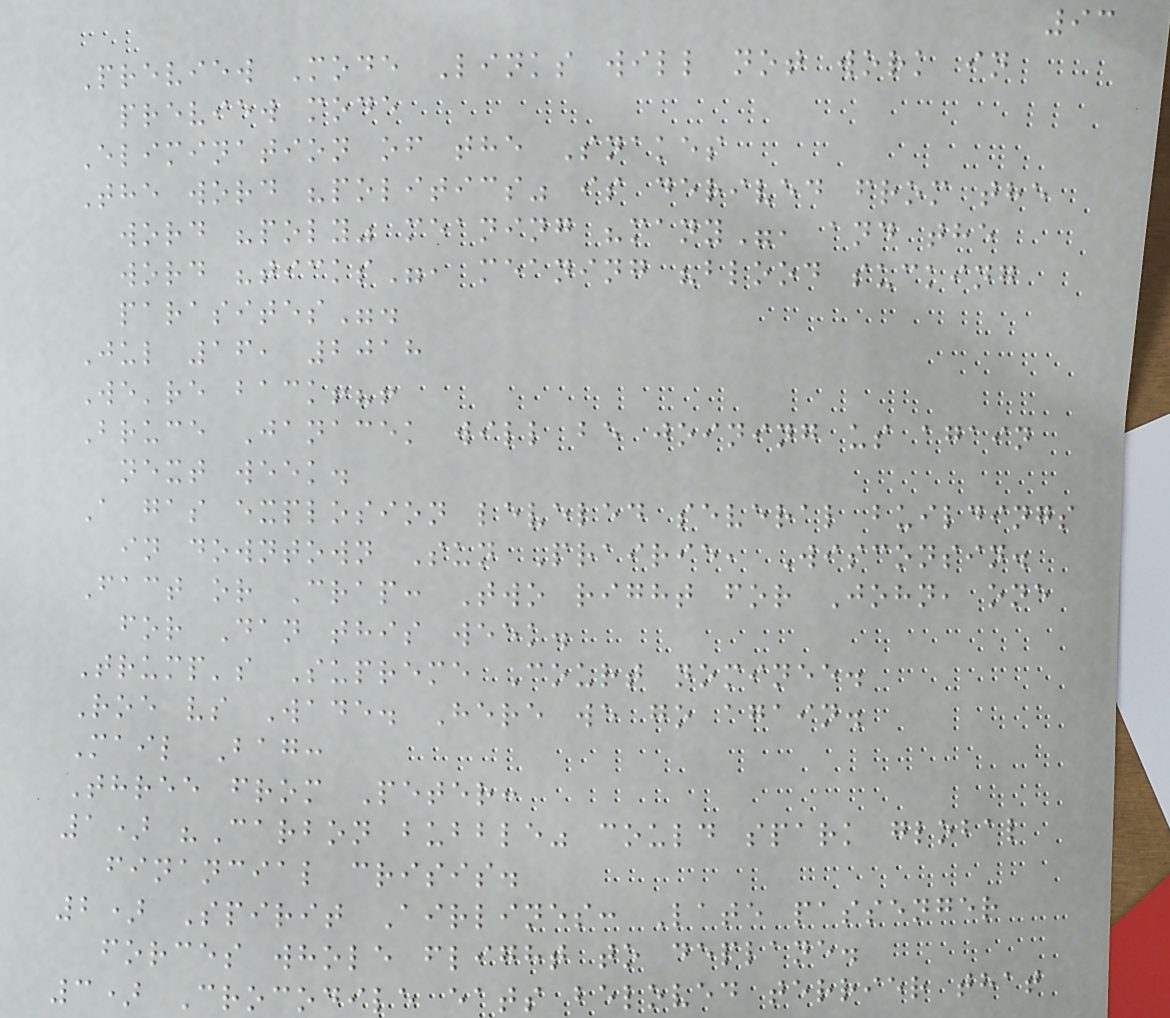93
Preview Mode Links will not work in
preview mode
Elimination of the Snakes
The word "politics" is derived from the
word "poly" meaning "many", and the
word "ticks", meaning "blood sucking
parasites".
Jul 16, 2018
We're back!?!
Bruce Janacek will be joining us again
next week.
A gas explosion leveled several buildings
in downtown Sun Prairie, Wisconsin.
Fact or Crap: Two right for John, one
for Dan this week.
Trump's Supreme Court nominee.
Roe vs Wade. Here we go again.
Mail Bag:
Three from Peter:
1) "Carbon bubble" could spark global
financial crisis.
2) Spirit Airlines: Late passenger
forces whole flight to deplane.
3) Crocodile eats beloved terrier that
